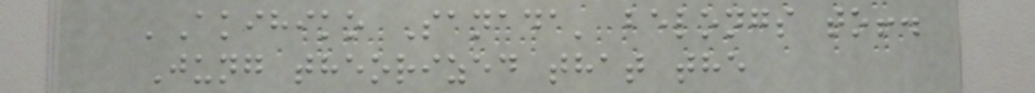'Akihiko Sanada' belongs to!.
Jung theorized that the
